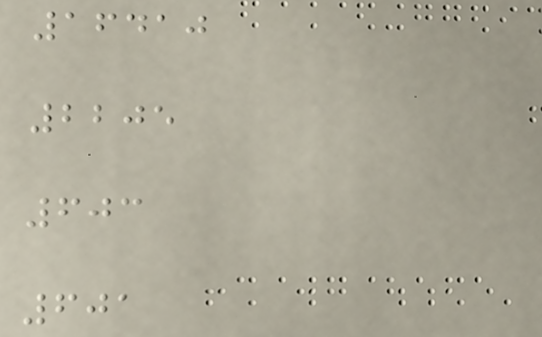16410
2205
603
601
